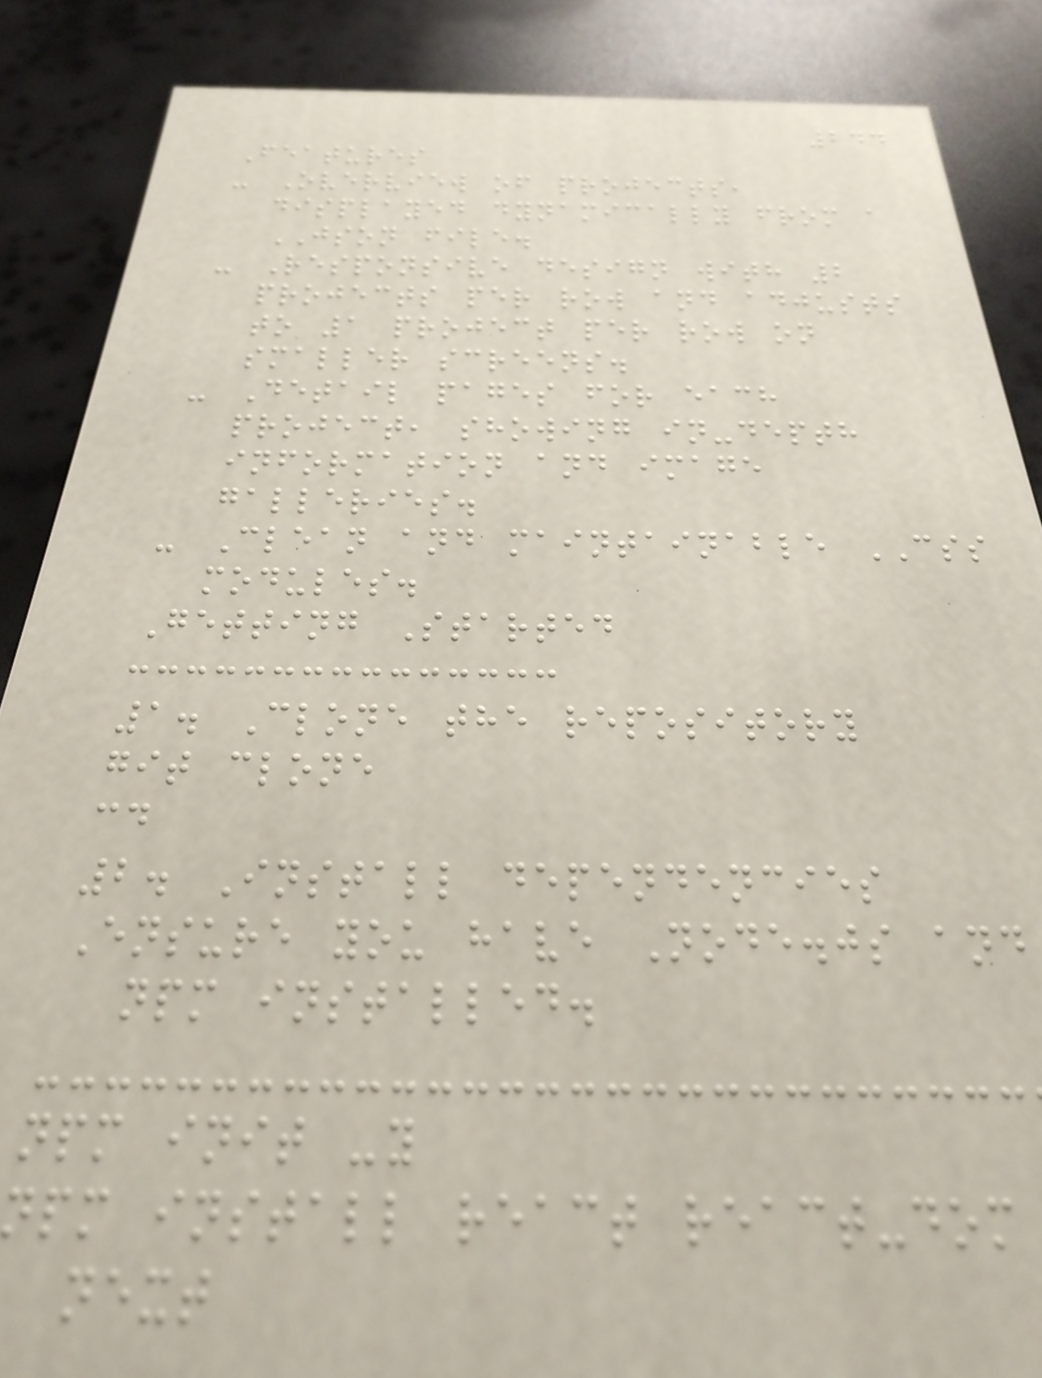244
Features
- Overview of projects,
displayed dynamically from a
JSON file.
- Responsive design with 2
projects per row and adjusts
to 1 project per row on
smaller screens.
- Detail pages for each
project, showing in-depth
information and image
galleries.
- Clean and maintainable CSS
modules.
Getting Started
1. Clone the repository
git clone
cd
2. Install dependencies
Ensure you have Node.js and
npm installed.
npm init -y
npm install react react-dom
next
